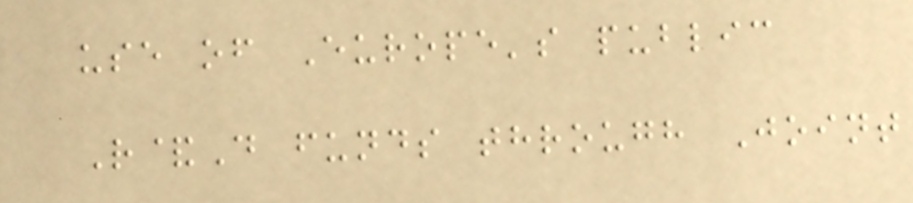use of Europe's public
R&D funds through Joint
